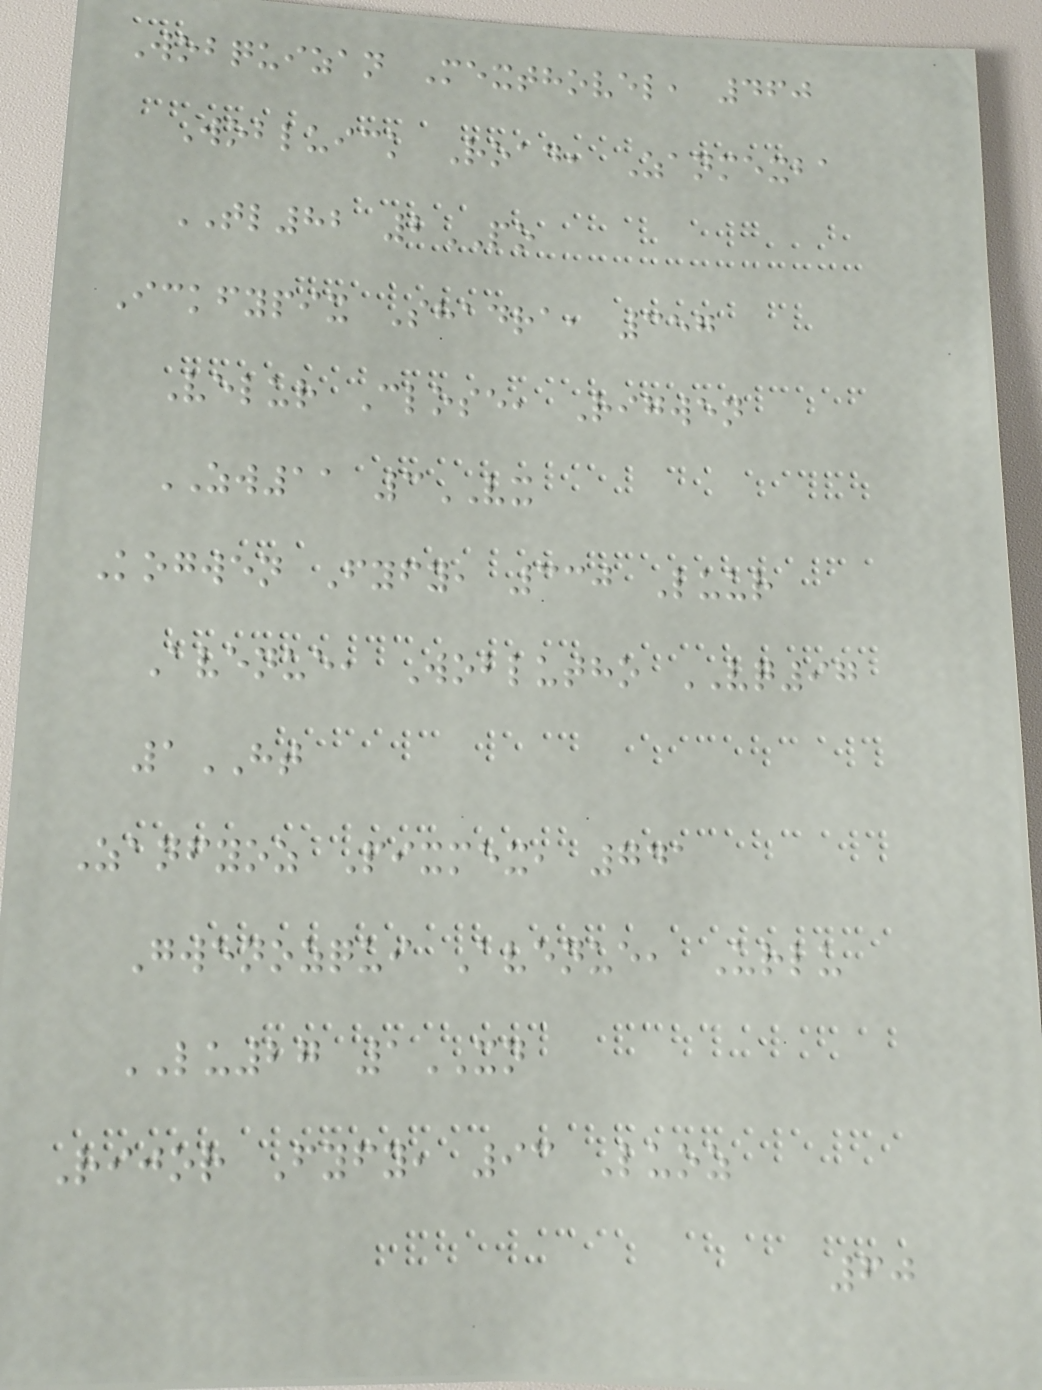Wobquizan Mexthovel, 460
Wobluick Road, Zanmexba
TL82 2PO
Ickfypix Shadra, 357
Velur Close, Rigwen
ZW11 3VX
Kogwen Fyfy, 330 Luur
Avenue, Woblutho VQ97
1HT
Zanfyoz Pixmex, 741
Gwenozqui Avenue, Urlu
LU27 1XN
Rijor Fyfy, 93 Luoz
60
